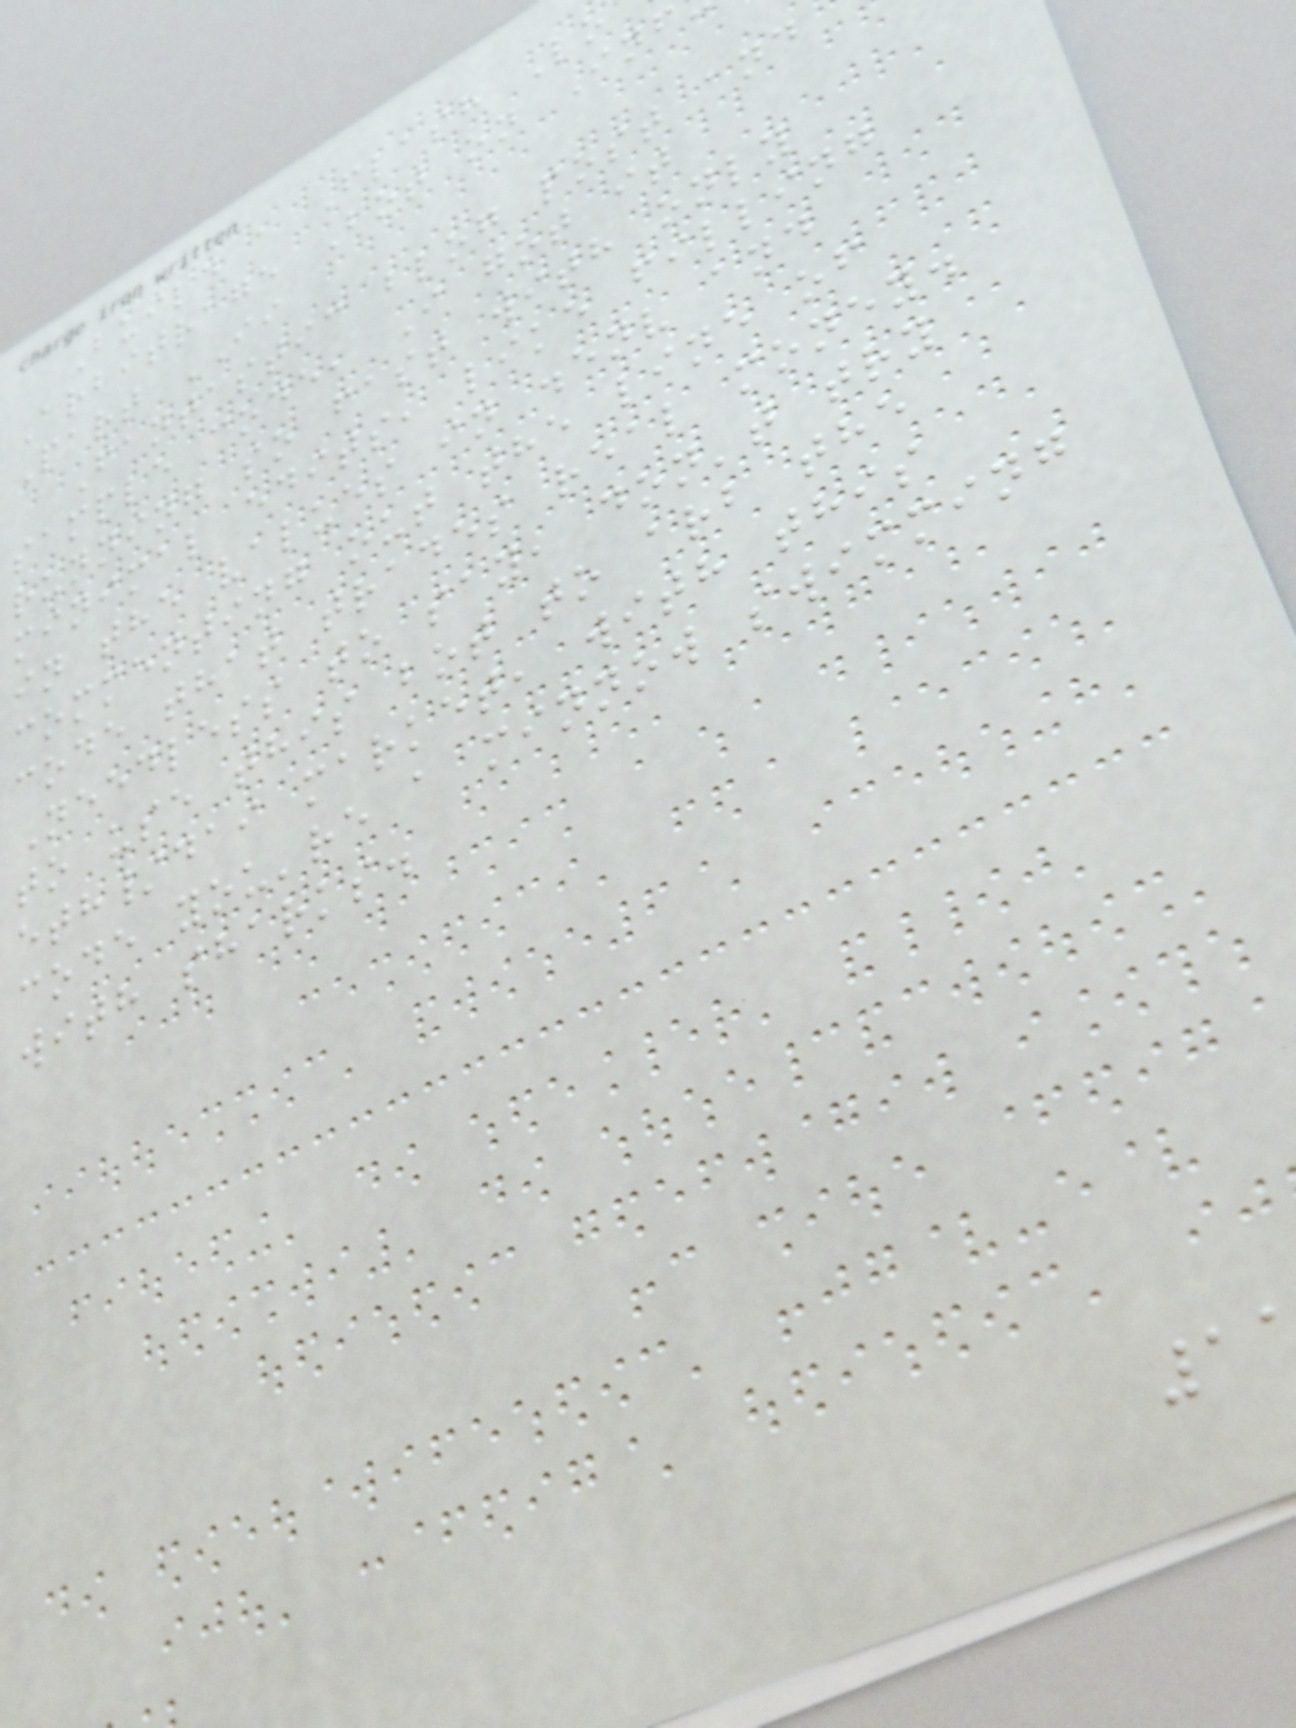Build a Flash Lo
Arbitrage Bot on Inf
Part II
Fantastic blog post and
sample code, I got it
running so fast with only
minimal edits, like filling
in the values in .env and
commenting out the line of
code that trades real money.
Needless to say, don't try
to use this bot to arb the
eth/dai market, with this
code you're a minnow swimming
with sharks.
